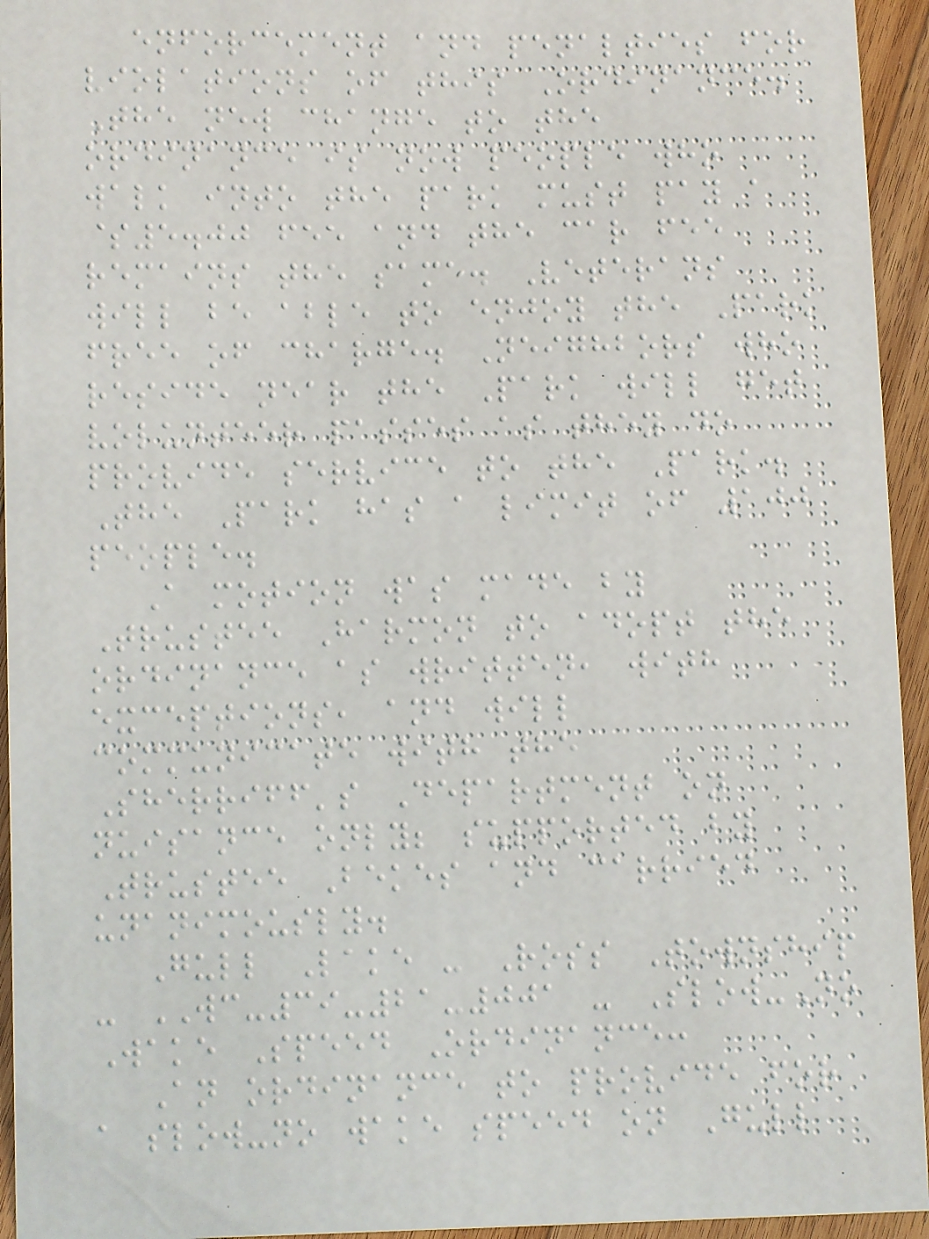enforcement and penalties for
violations of this Ordinance.
The new change to the
ordinance is now people who
walk into the park must pay a
$5.00 fee and the car fee
remains the same. Veterans
will be able to enjoy the Park
free of charge. Neighbors who
reside near the Park will get
volunteer passes as they do
provide service to the Park.
The Park has a limit of 100
people.
A motion was made by
Trustee Harmon to adopt the
ordinance as written, with
exceptions, and will
communicate with the
Sherriff's Department on
nuisance only; supported by
Trustee Bekes and carried
unanimously.
Gull Lake - Ross Township
- WC-39-21-001 - Slow-No
Wake Speed Ordinance:
An ordinance to provide for
a slow-no wake speed on Gull
